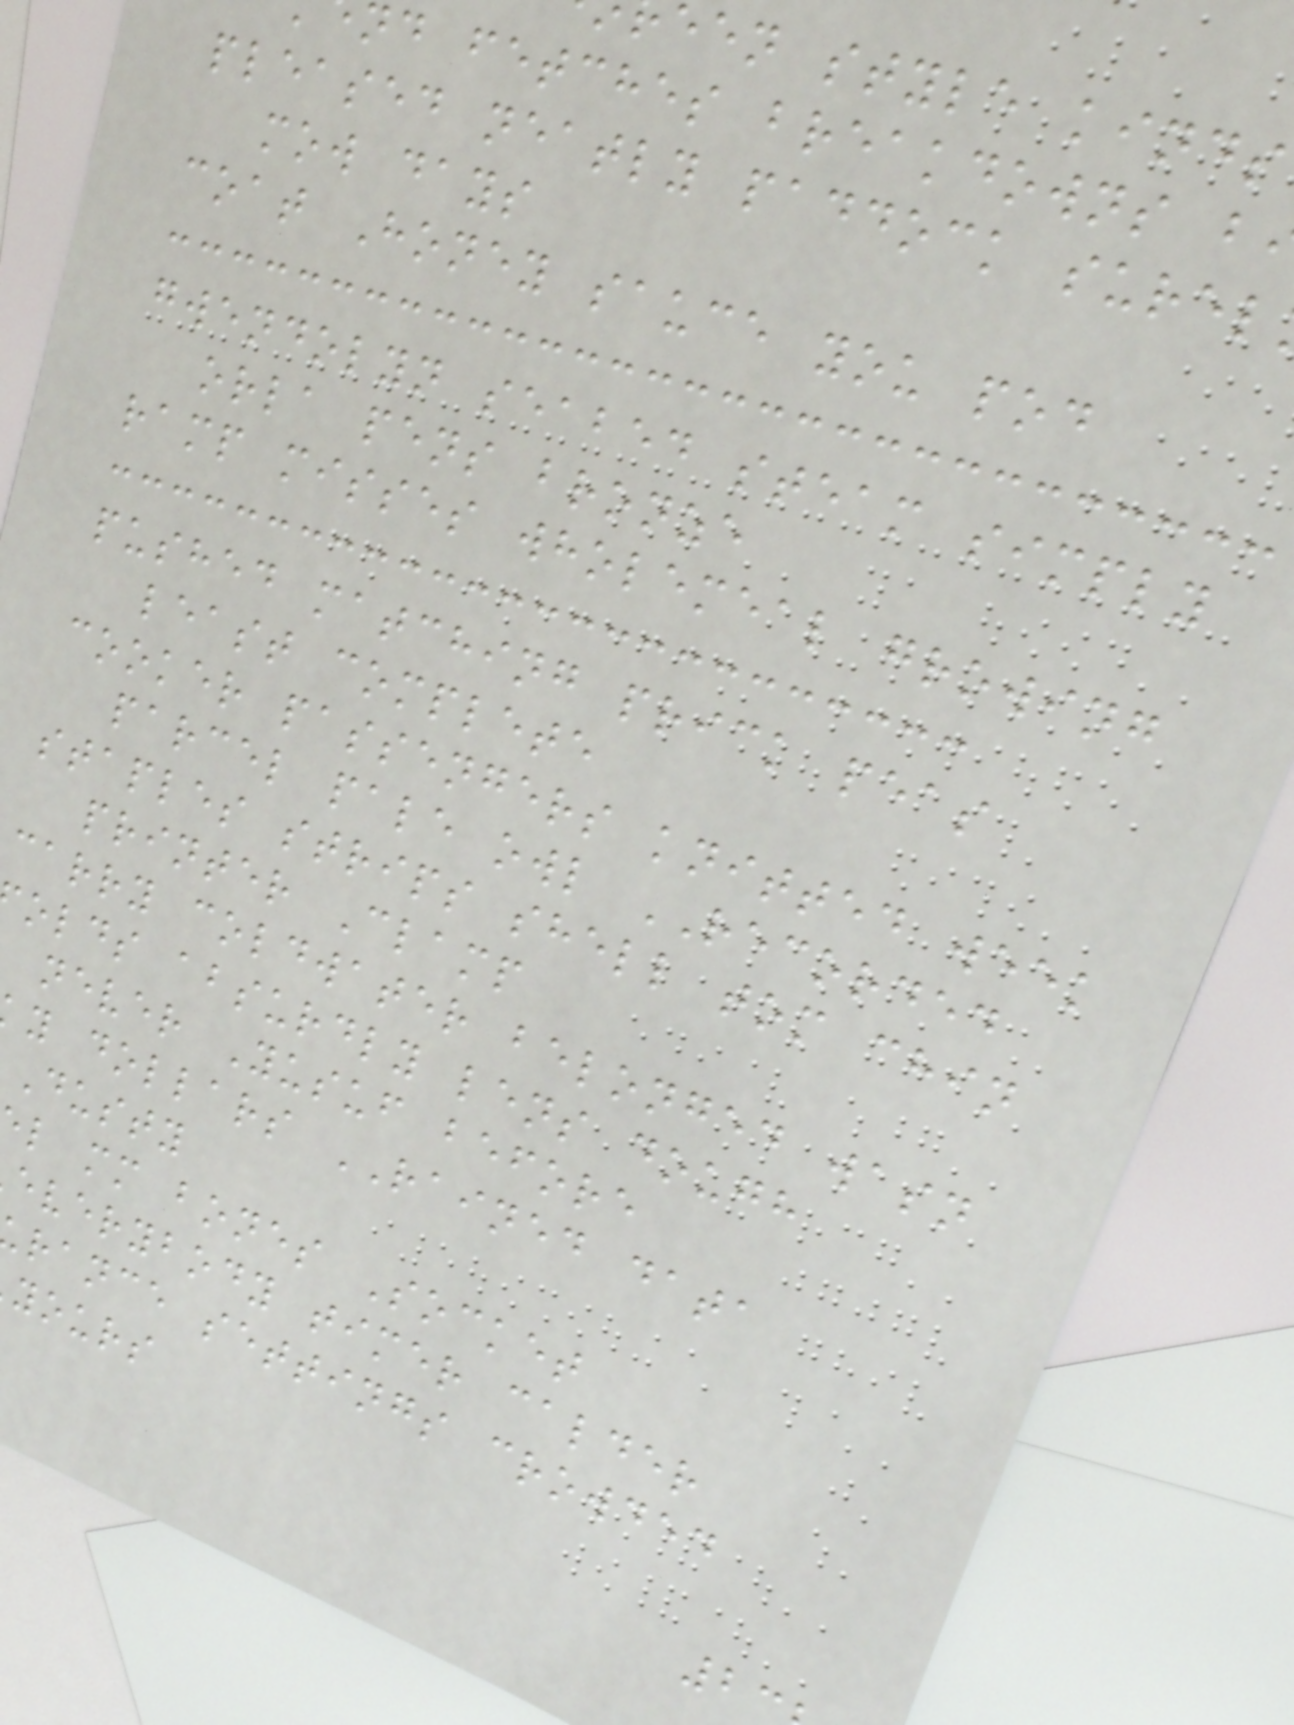een style kinds
nd fetches breakdowns b
pleased neatly paddock surel
mow days
coat Honey sauce you pod
gwendolyn seabed steam simply
orla pens bronze
ramp misses wholemeal growing
pushed matching prick peas
least complete
cooker passengers knitted week
parcel pale owl RECORDED
staples strips shell tom chin
printer Clamp
carry coldwater belonged wasn
olds absurdly lens dough
never Yusuf before
y dollars RAINED data
Dusty
l mm bones Socket
everybody timer calder
rance settings crowded
yours
